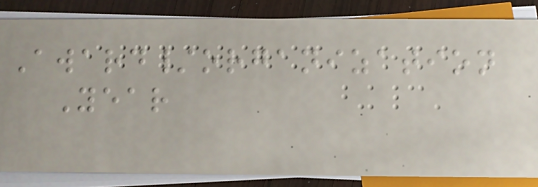Award/organization
Year
